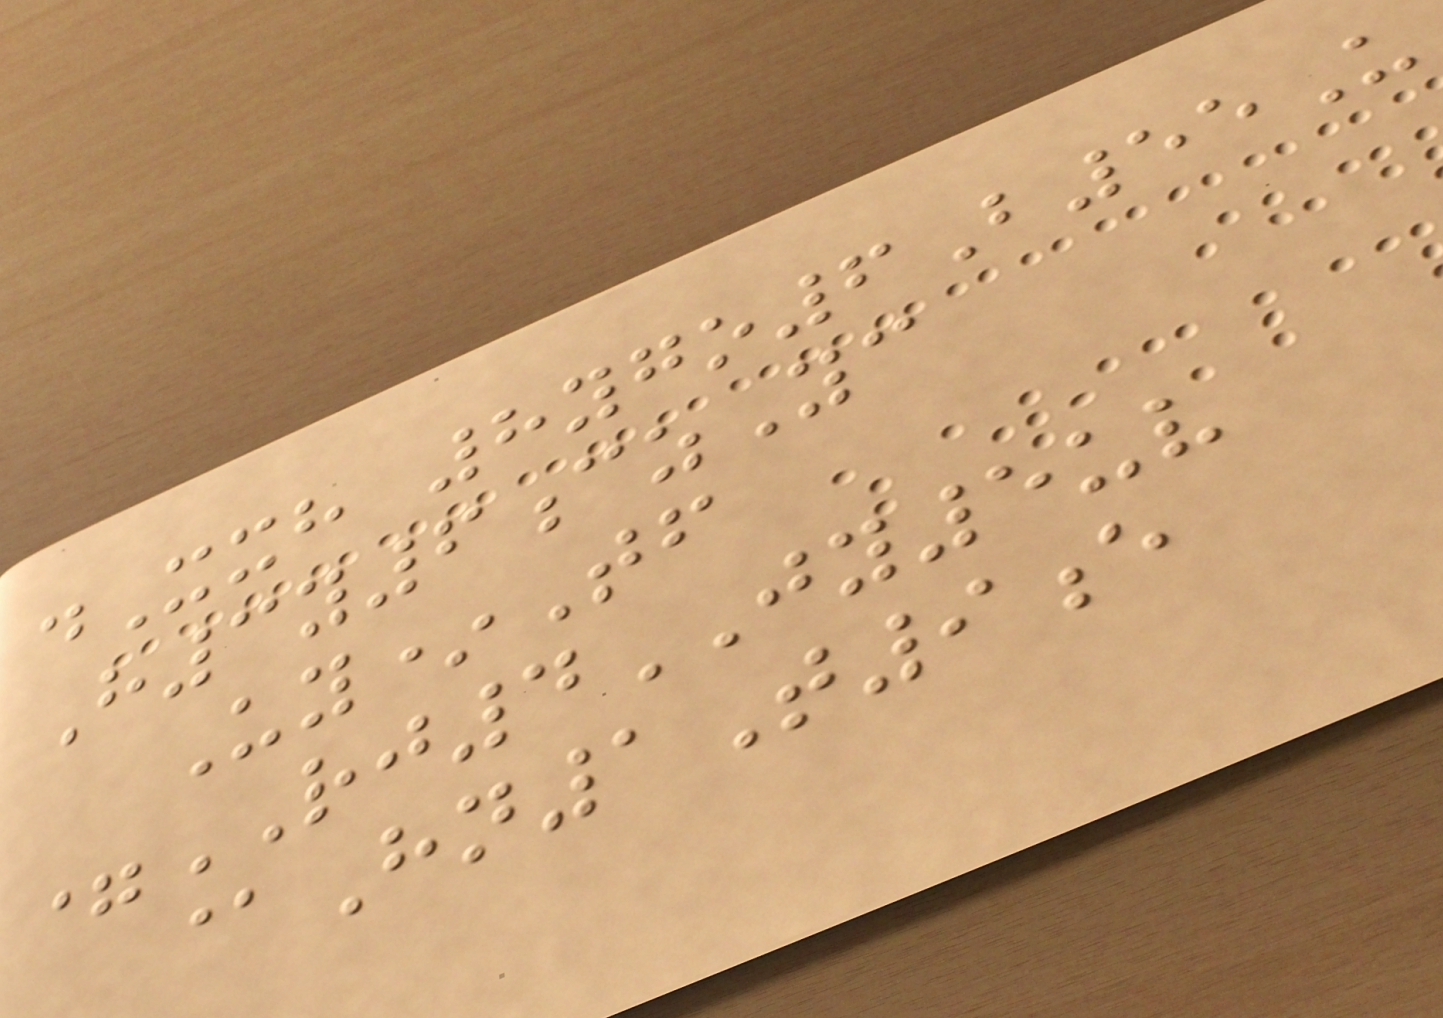dXxh 8ygo6B55U
H3y6czYc
Uy*Tf
=RJ4JY5uv
@Hn1T9e
